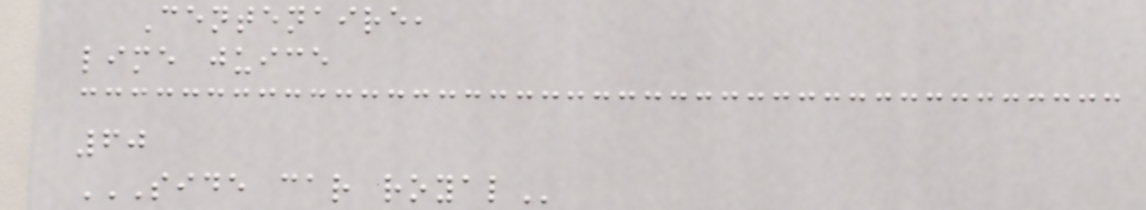Centenaire,
lime juice
60
SIDE CAR ROYAL
